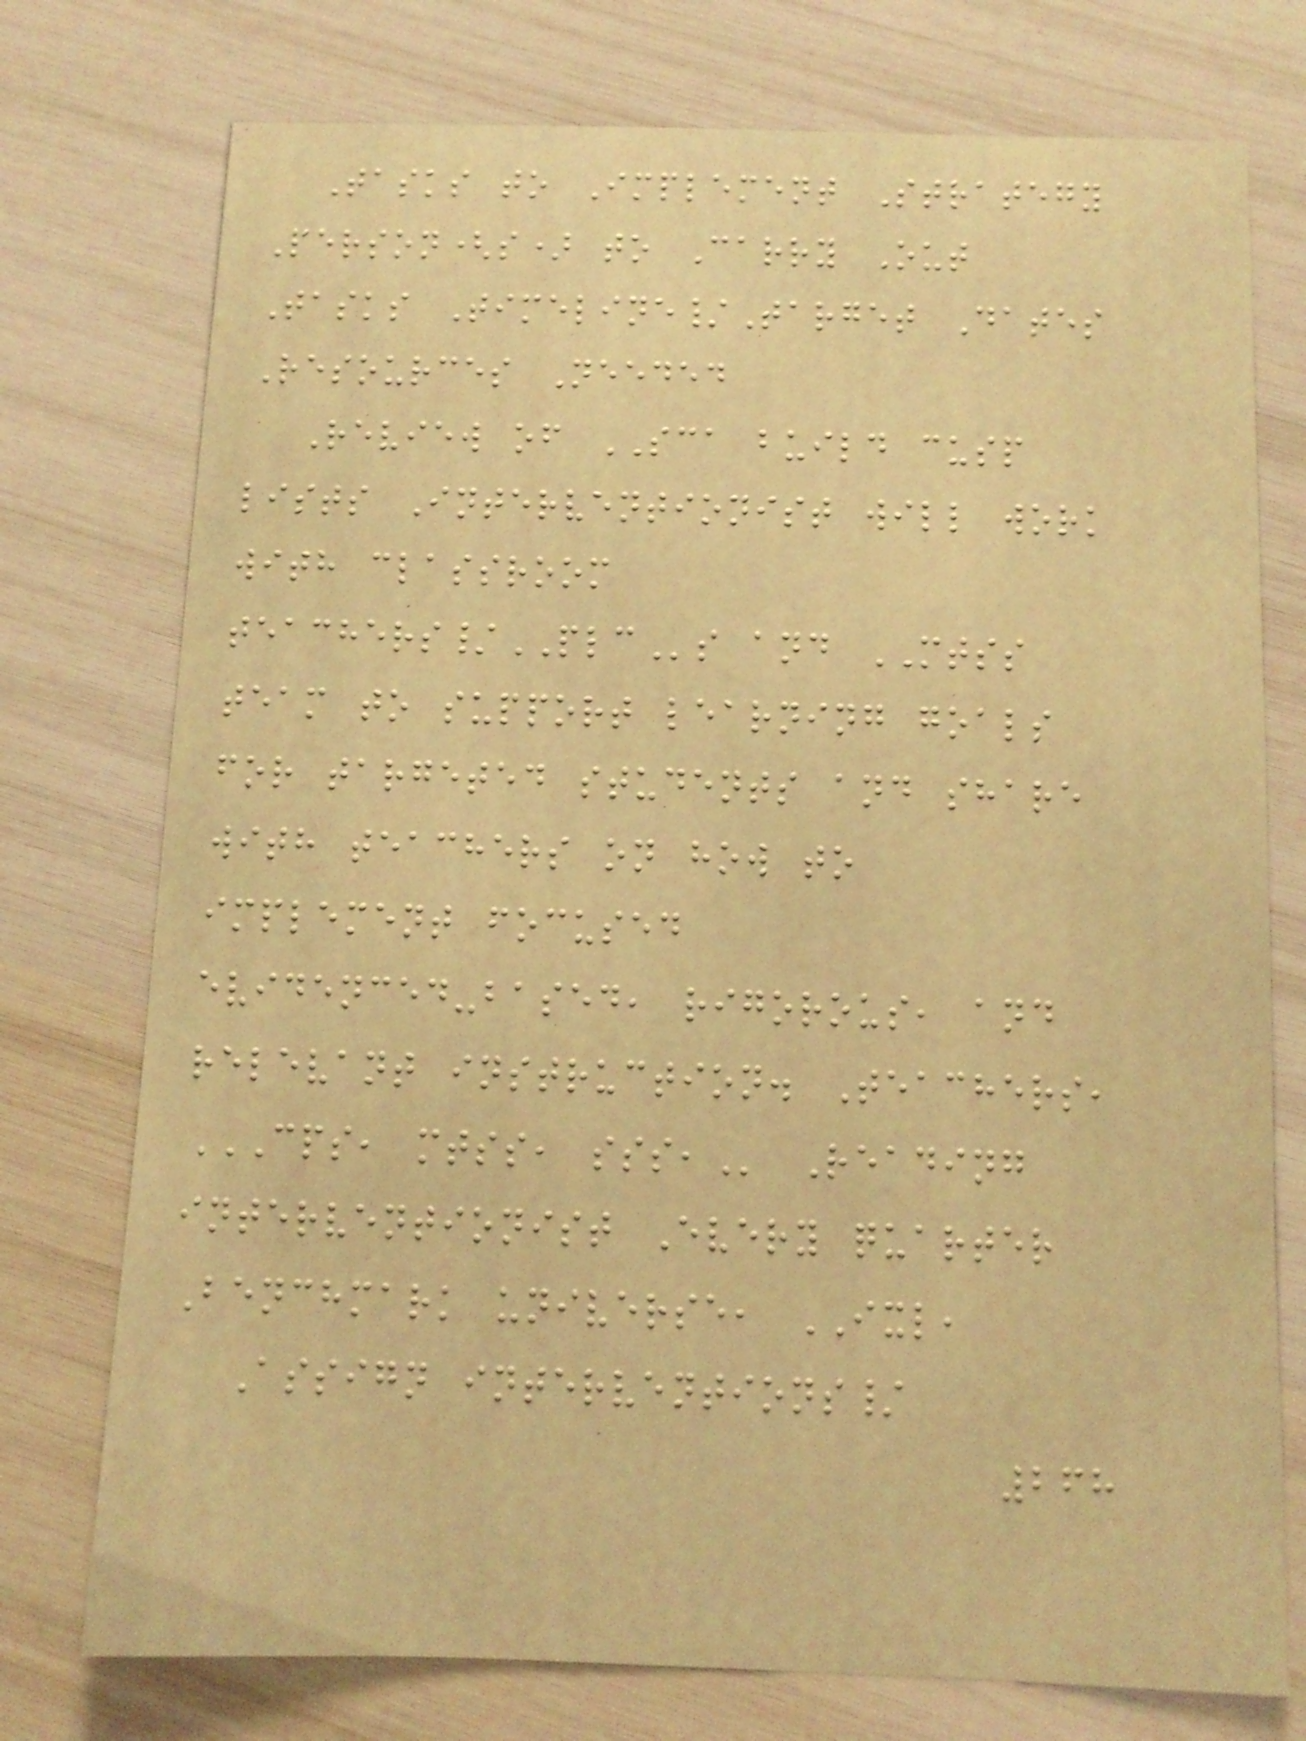Tasks to Implement Strategy
Person(s) to Carry Out
Tasks Timeline/Target Dates
Resources Needed
Review of SCA build cusp
lists Interventionist will work
with classroom
teachers/PLCs and MTSS
team to support learning goals
for targeted students and share
with teachers on how to
implement focused
evidenced-based, rigorous, and
relevant instruction. Teachers,
CPS, MTSS, SSS, Reading
interventionist Every quarter
Benchmark universe, IXL,
Assign interventions/
268
